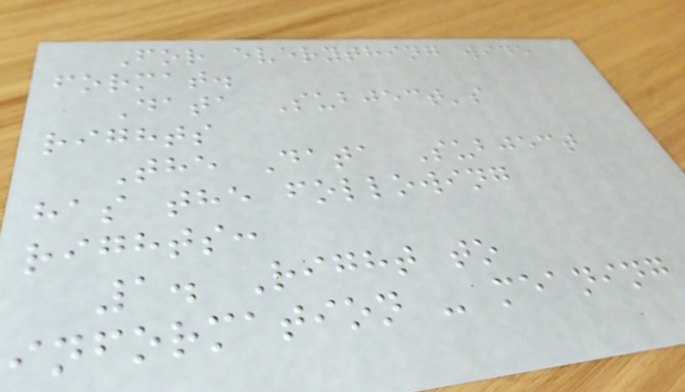For everything wide
format.
Data Subject's
rights
The Data Subject
has the following
rights:
1. Right to
information - meaning
